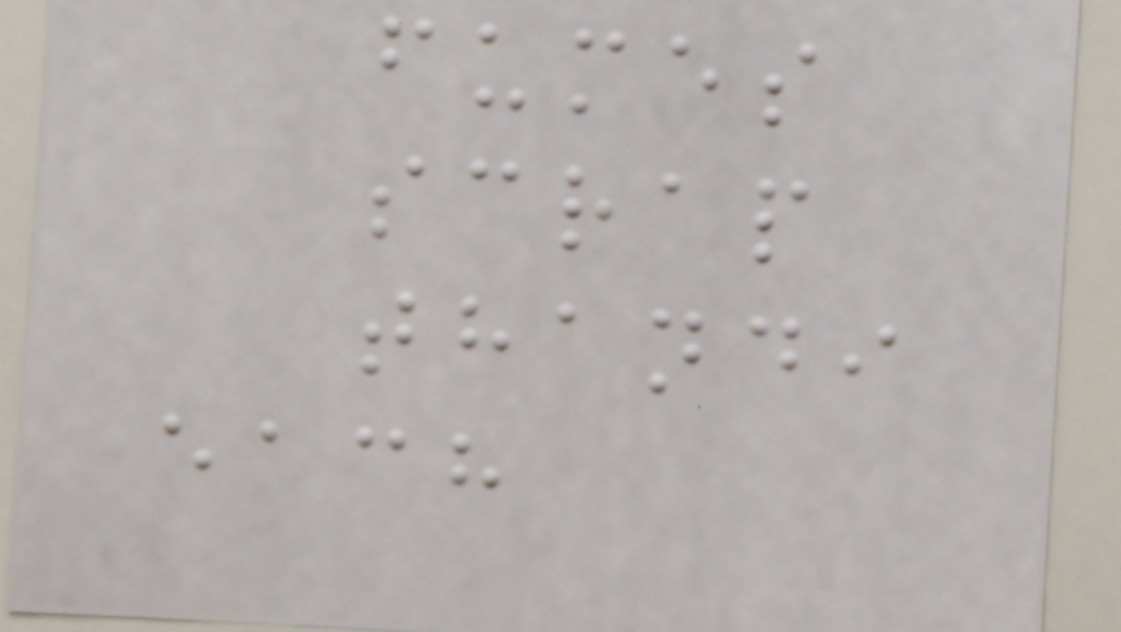fumes
scrap
thandi
each
